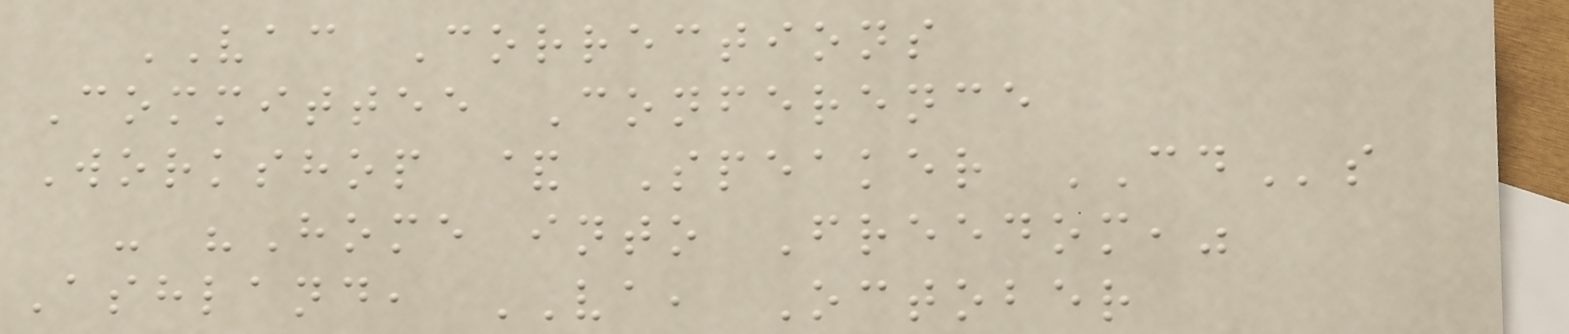VAC Corrections
Committee Conference
Workshop & Speaker CDs
- "Home into Freedom,"
Ashland, VA, October
